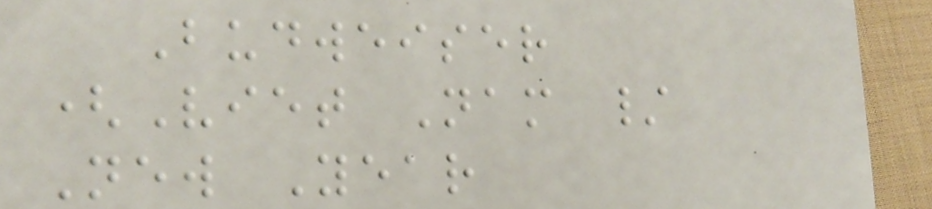Budweiser
(Viet Nam /
New Year
